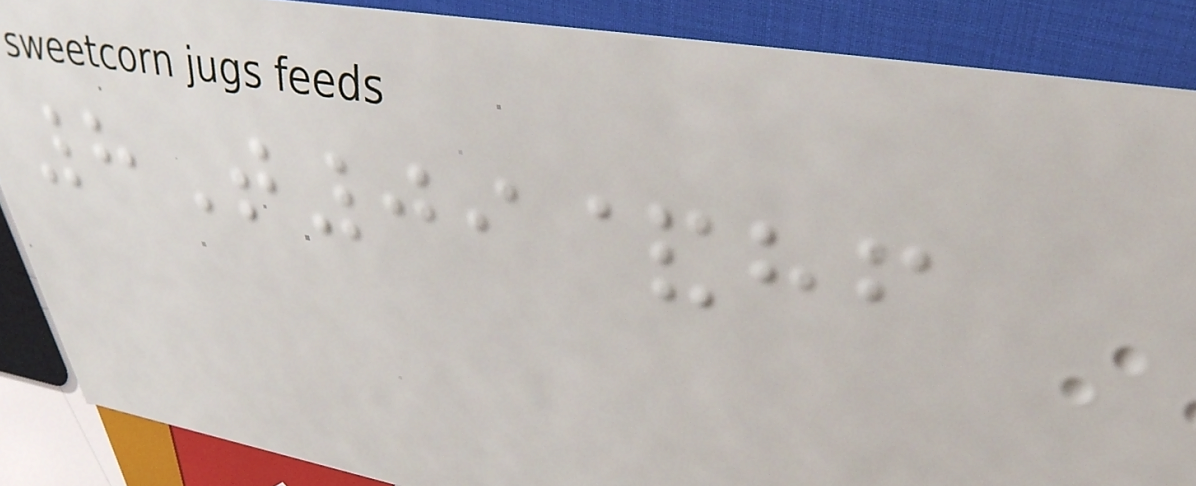8T09&hf
